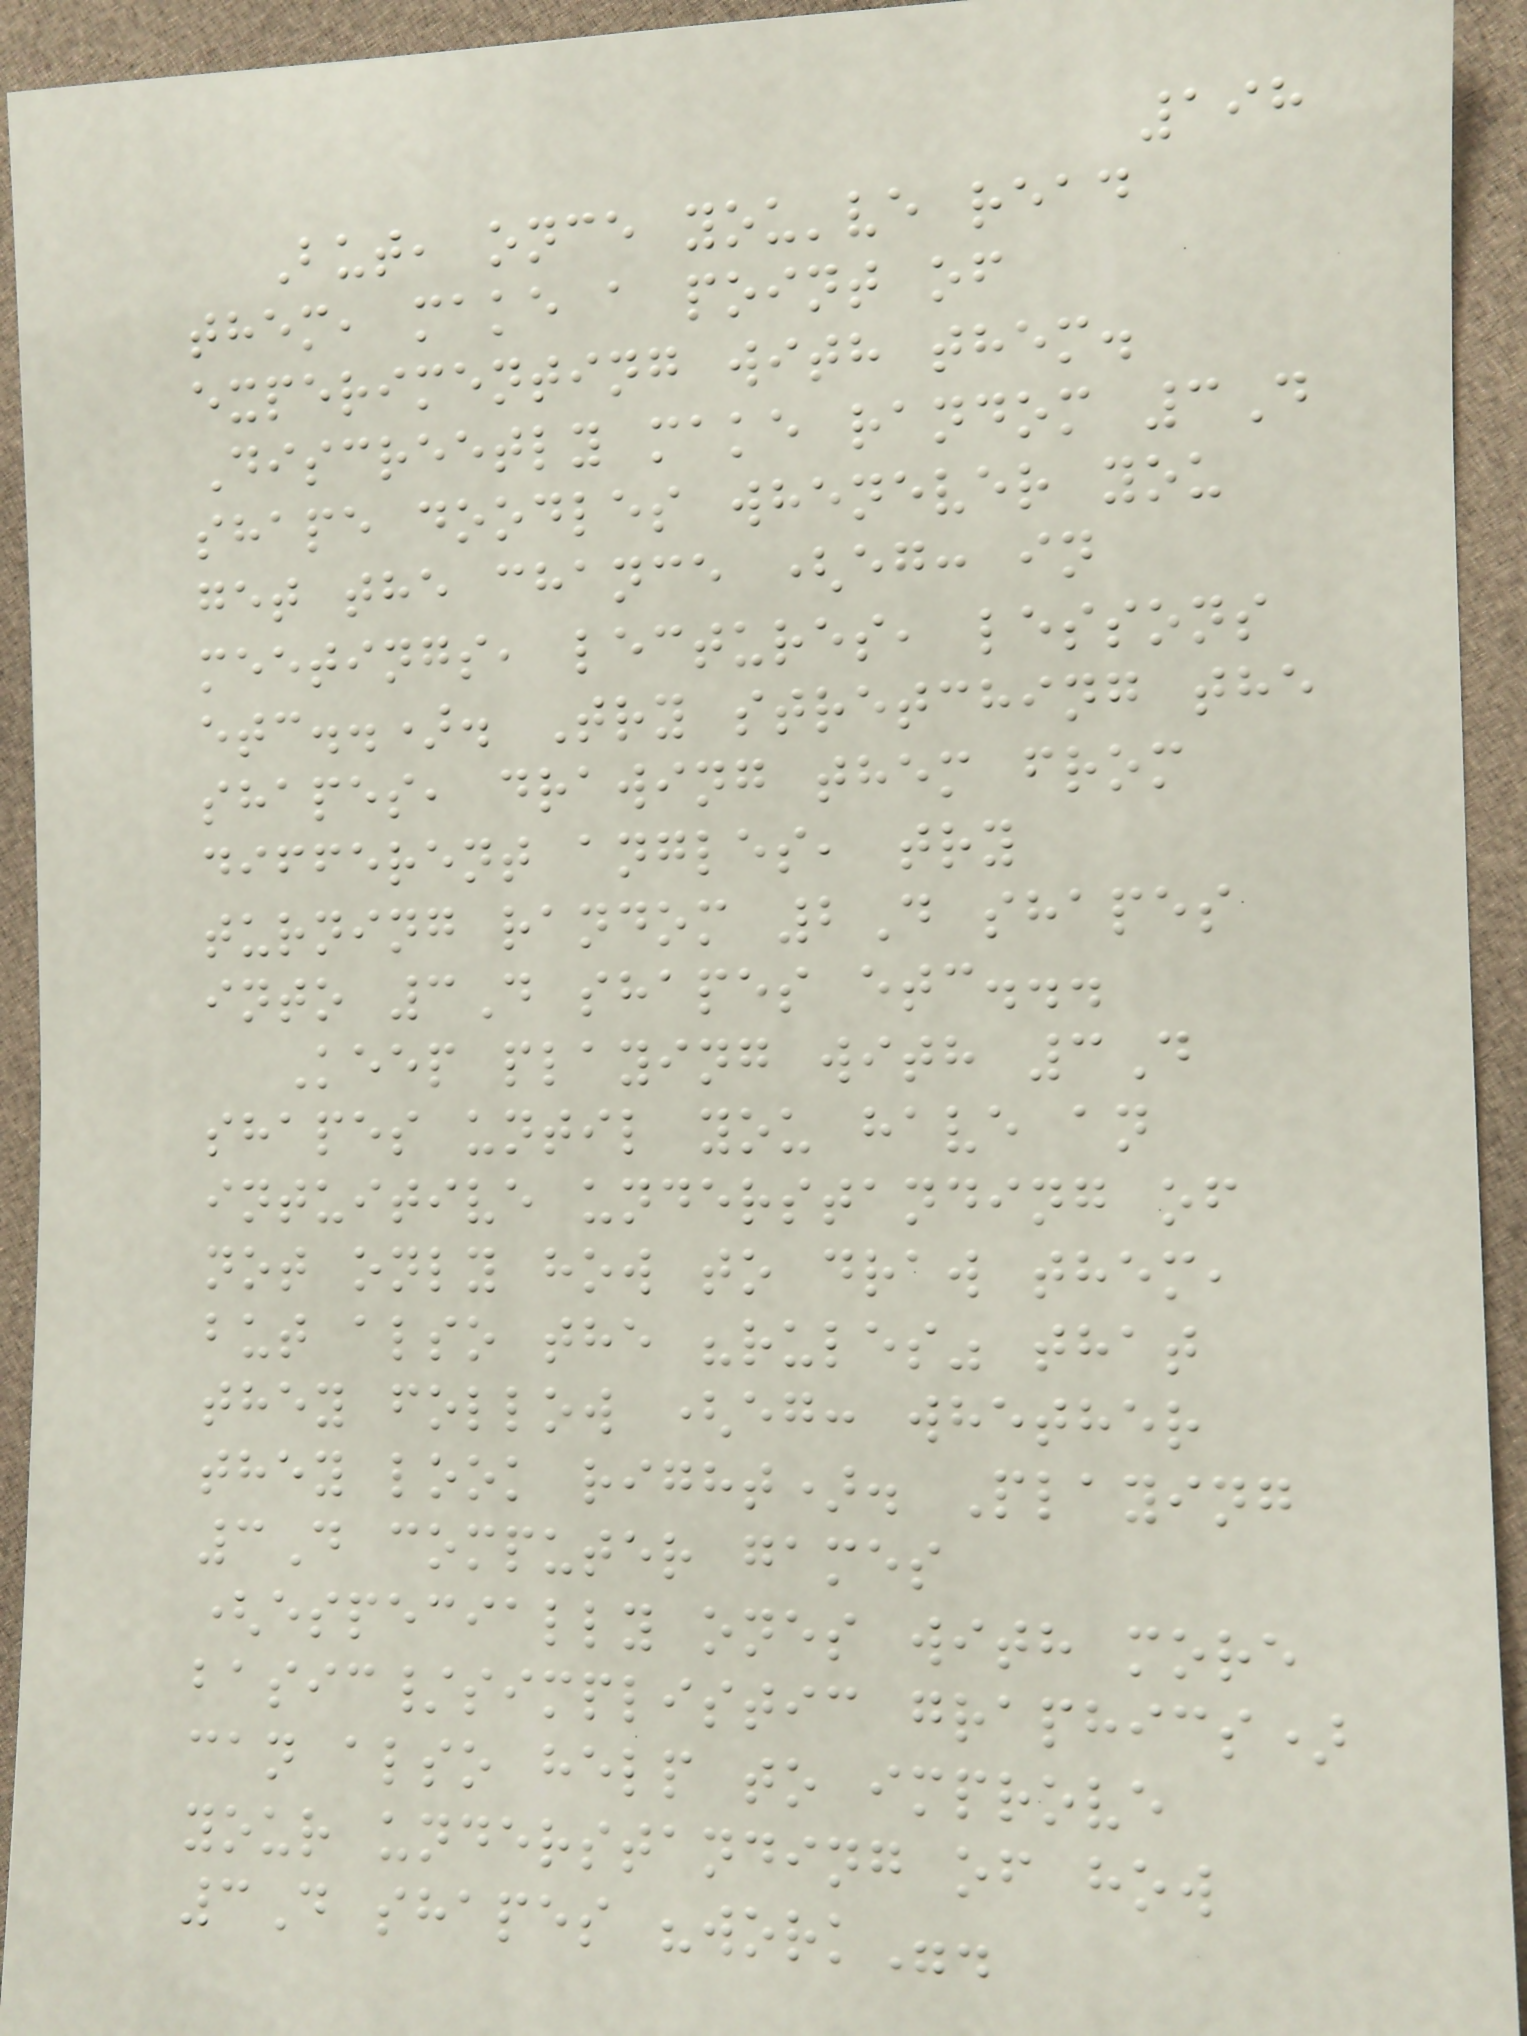198
But, once you've read
them, make a point of
experimenting with them.
Discreetly make random 3D
shape doodles whenever you
get the chance (eg: in
meetings, lectures, lessons
etc..). Try stretching the
shapes, drawing them from
different angles, try
turning random 2D shapes
into 3D shapes etc...
Keep playing with 3D
shapes until you have an
intuitive understanding of
not only how to draw them,
but also the "rules" that
they follow (eg: whether
they look right). Playing
3D computer games
(especially ones with more
basic/simplistic graphics)
can also help to improve
your understanding of how
3D shapes "work".
